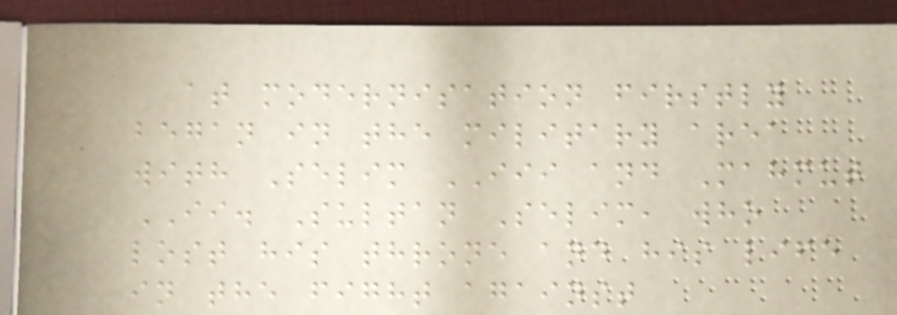at modernisation firstly
began in the military area
with Selim III and Mahmut
II. Sultan Selim, who
lost his throne and his life
in the fight against
